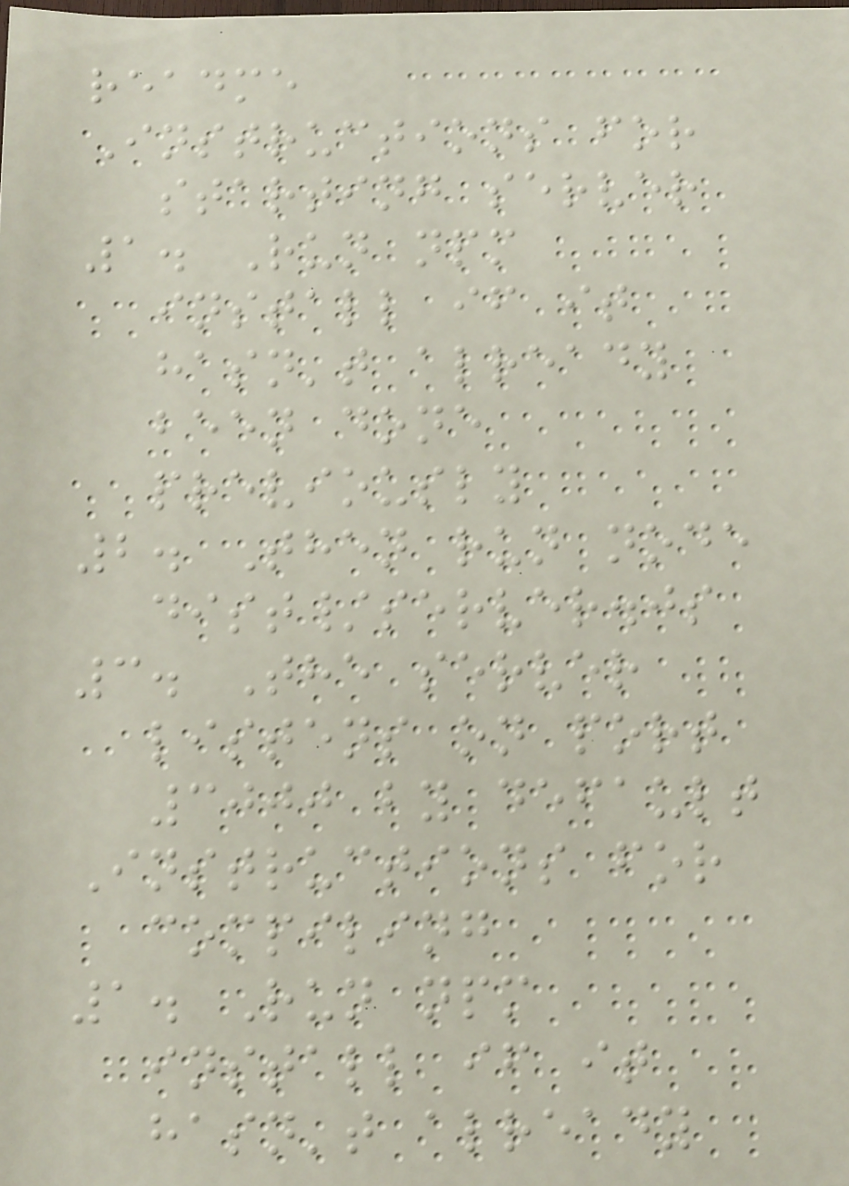readme
Instructions for
starting server
1. Run npm
install if it
hasn't already
been done
previously
2. Then run node
dist/server.js
3. The server
listens on port
3000 by default
Instructions for
compiling
1. Run npm
install if it
hasn't already
